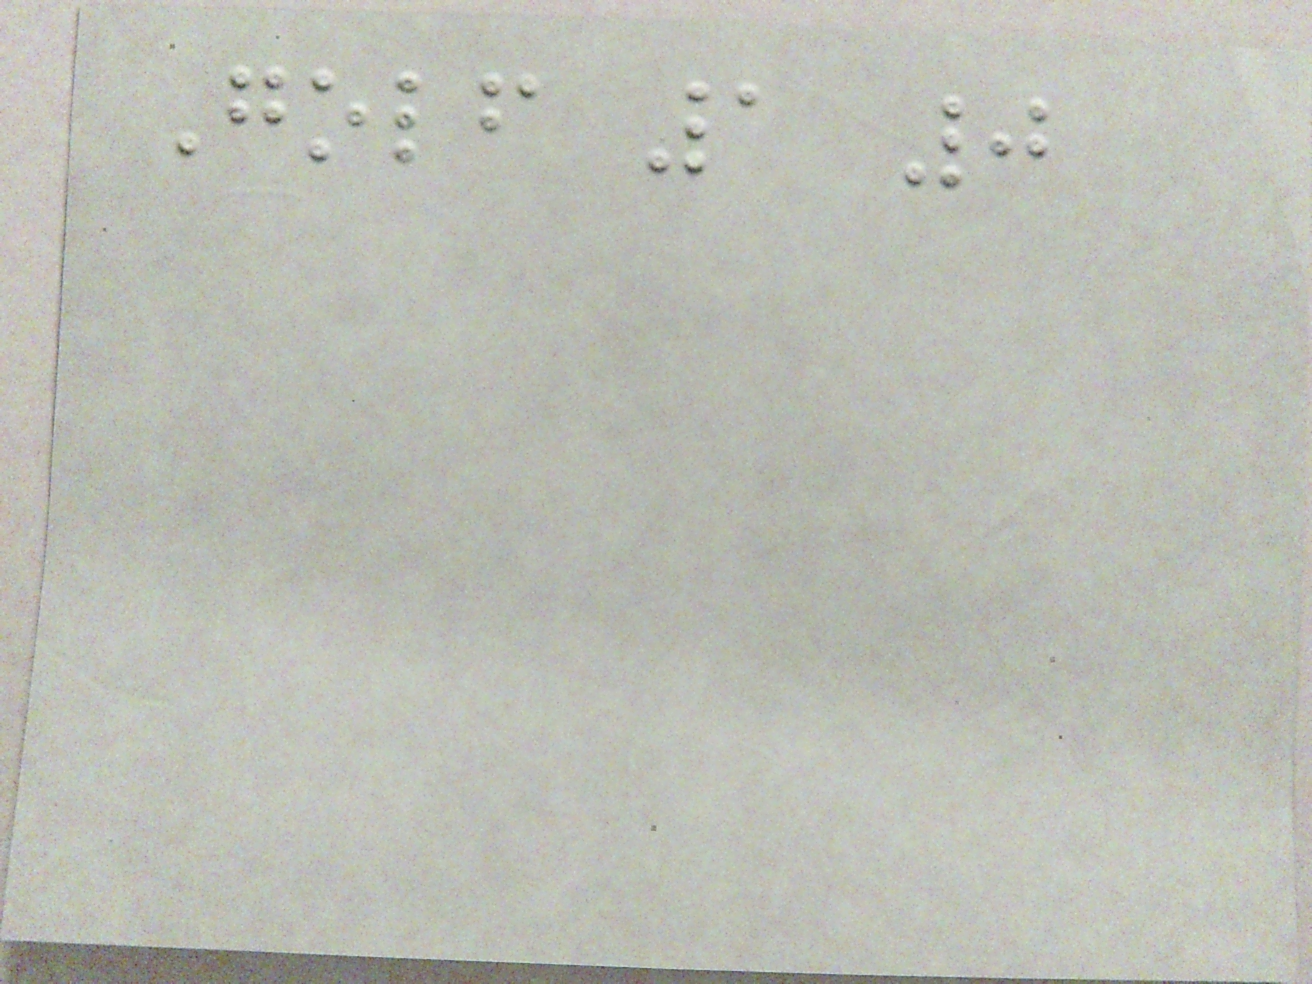Golf 1 0
